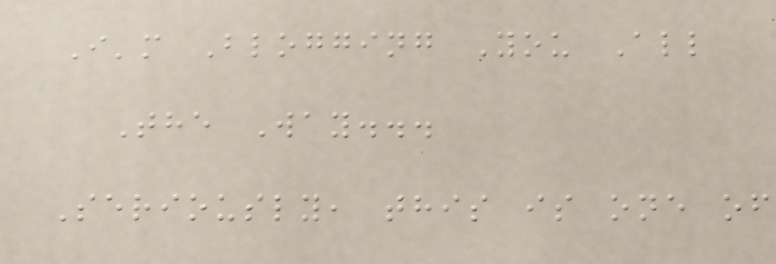I'm Blogging You All
The Way...
Seriously, this is one of
